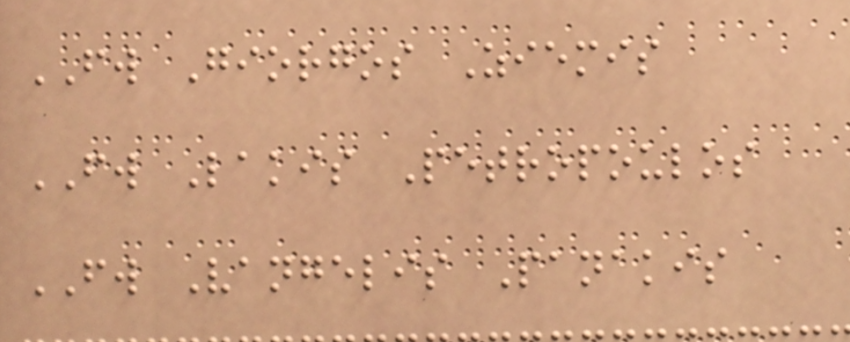FW Giorgos Ziemis
FW Lakis Petropoulos
FW Vangelis Panakis
